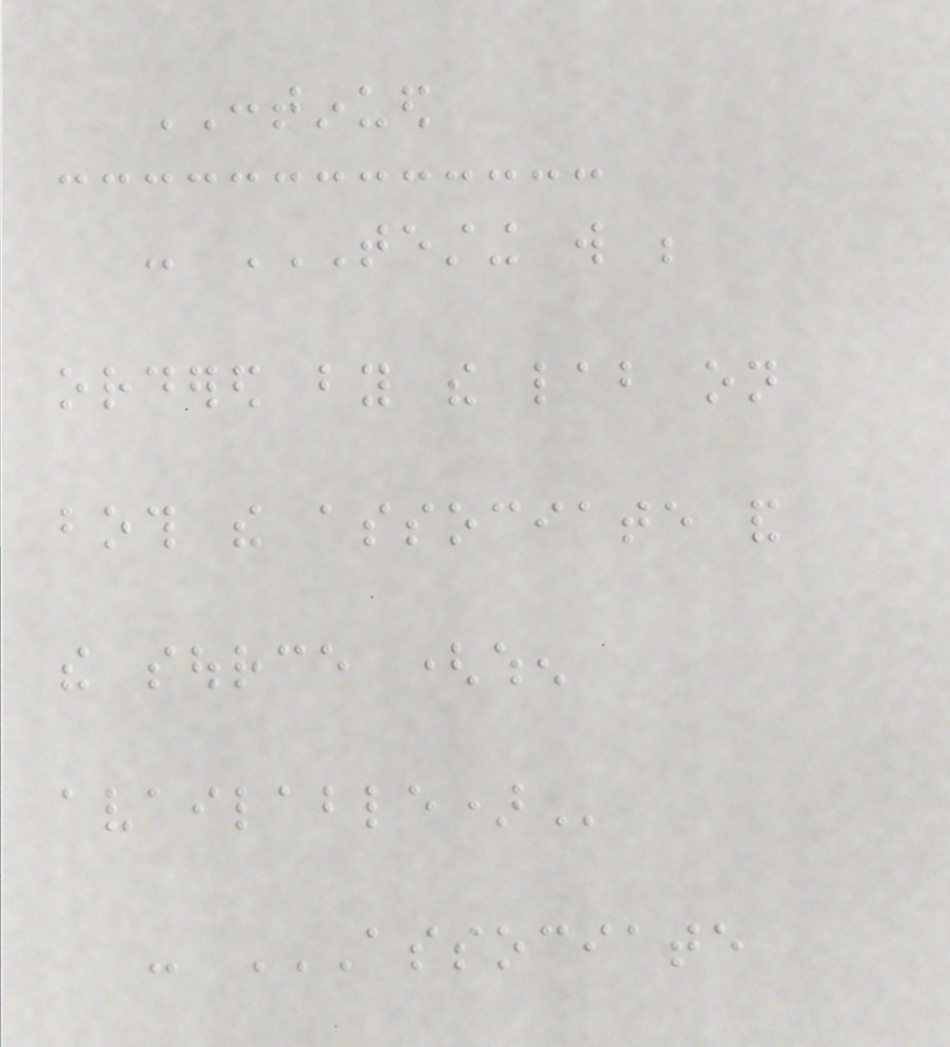CONTINUED
- TESTING WILL BE
ORDERED BY THE LAB ON
BOTH THE ASSOCIATE AND
THE SOURCE (WHEN
AVAILABLE)
- ASSOCIATE
